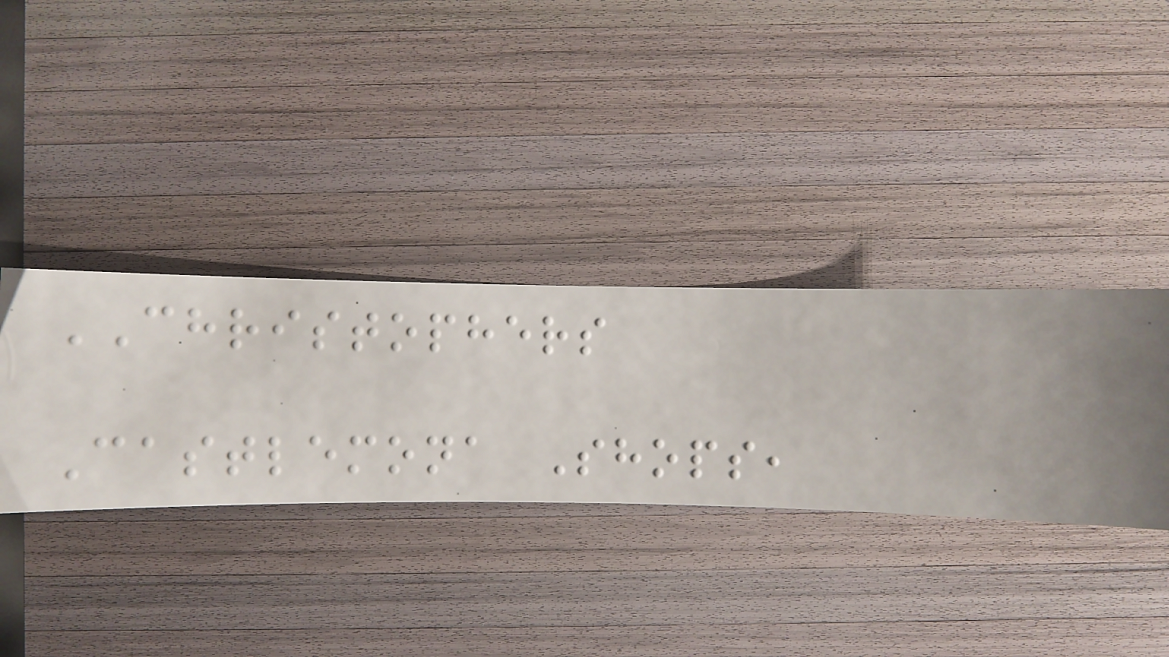CHRISTOPHERS
Castlemona Shops,
